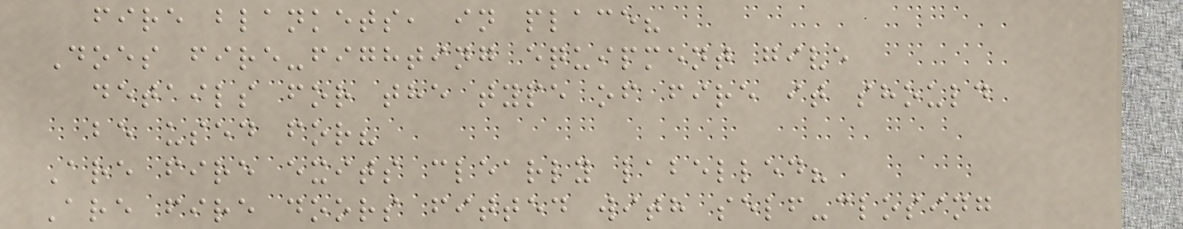fire blankets, in place?
Does fire-fighting equipment give
details for the type of fire it should
be used for?
Are fire exits clearly labelled?
Are fire doors fitted with self-closing
